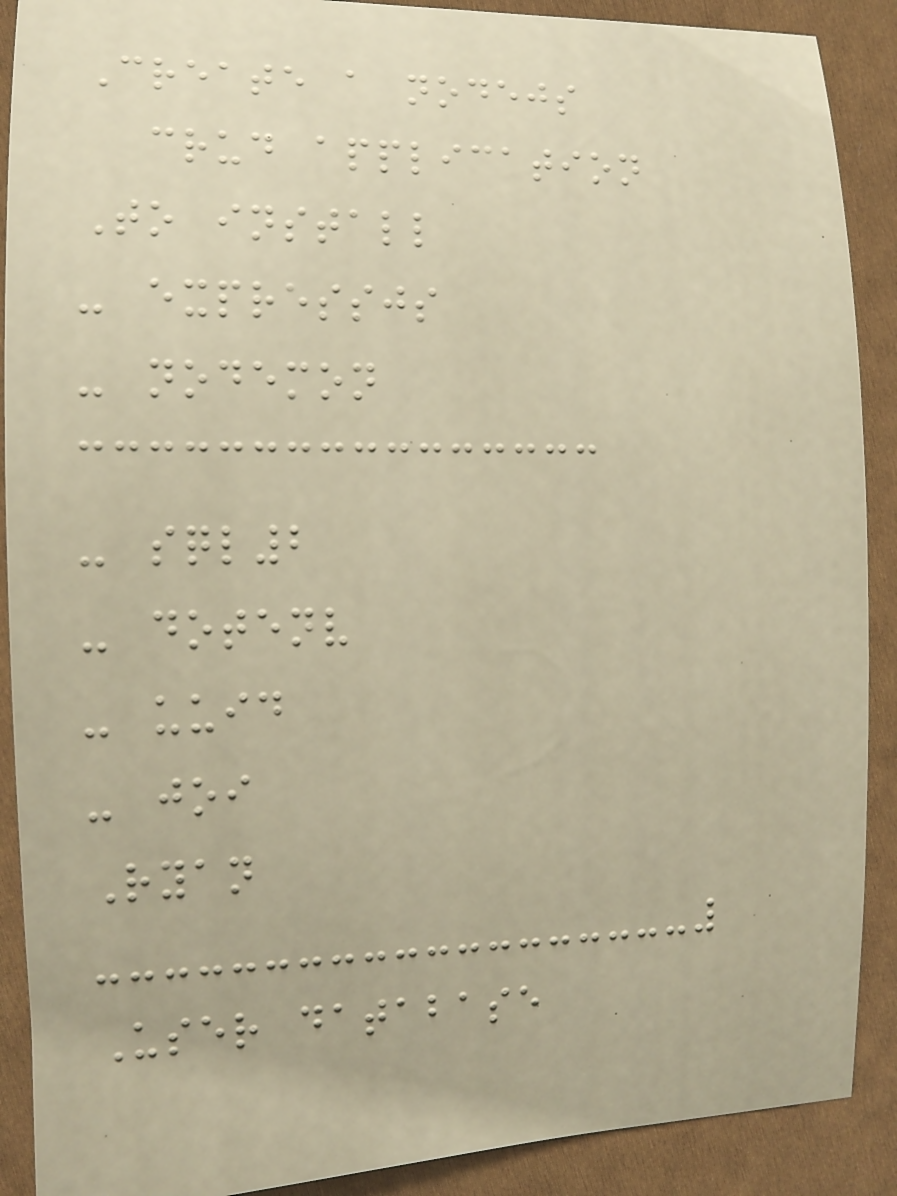Create a nodejs
crud application
To install
- expressjs
- nodemon
- sql2
- dotenv
- uuid
- joi
Ryan
User database
